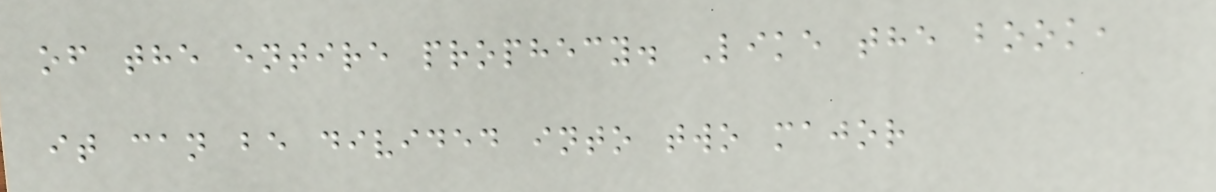of the entire prophecy. Like the book,
it can be divided into two major
